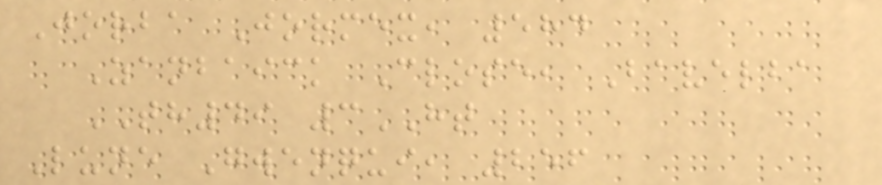Jorba Jormex, 584
Zanbaick Close, Bavelba
TH49 3HT
Lune Gwenqui, 256
